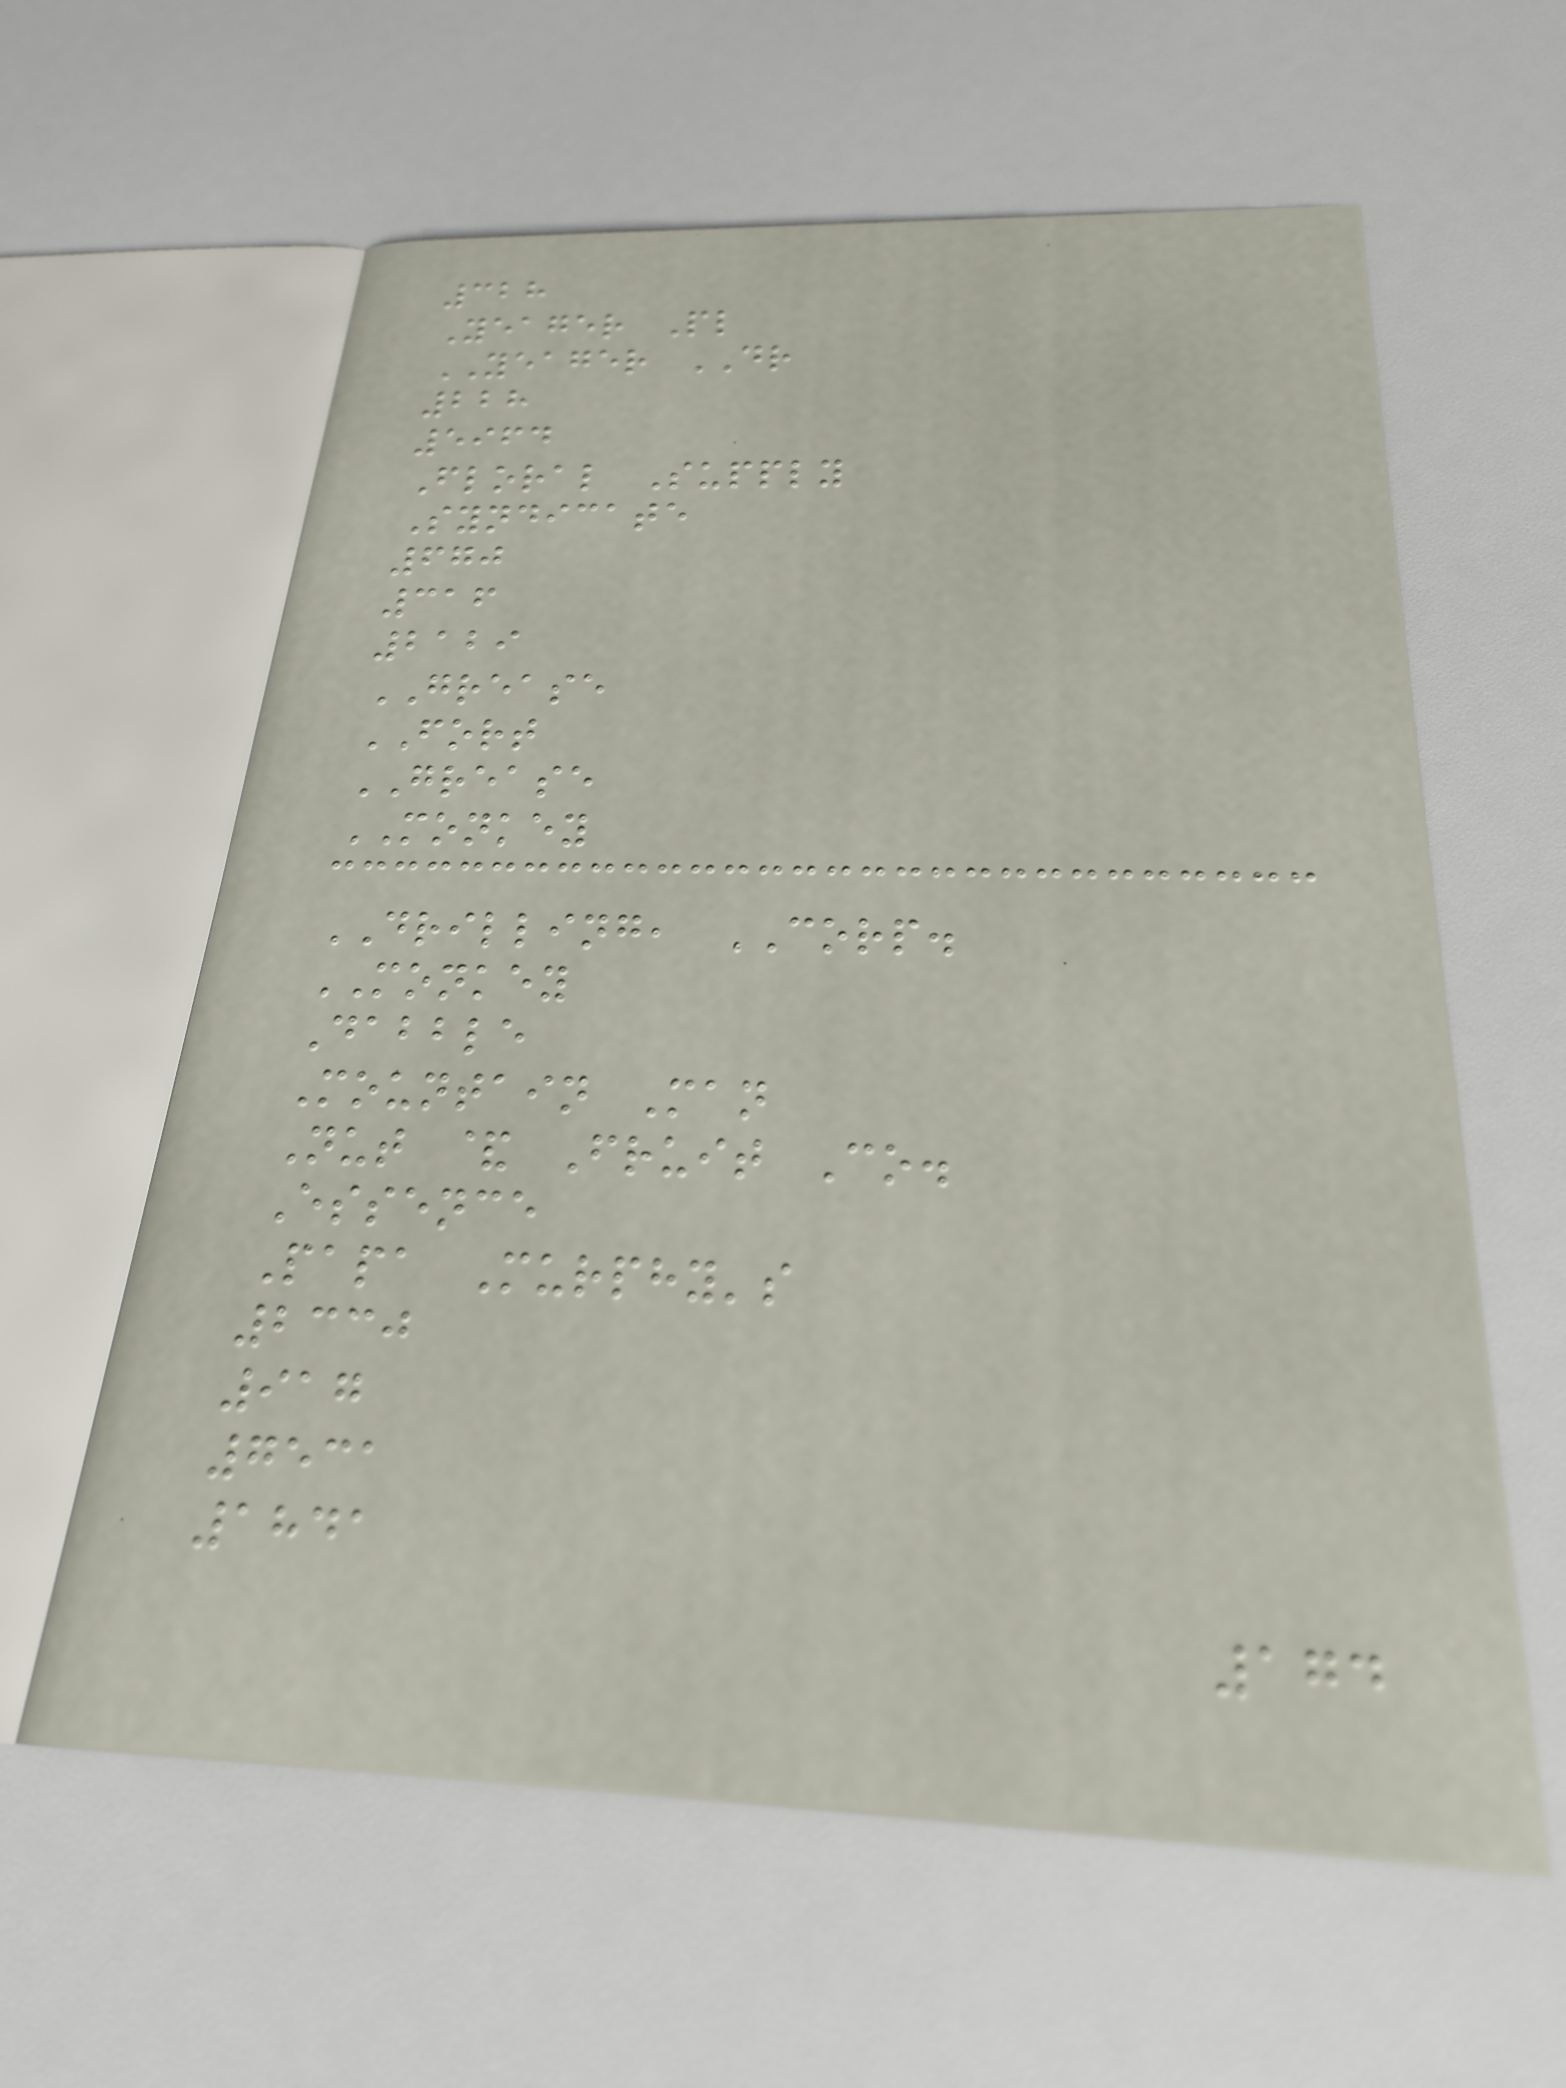328
Yeager Pl
YEAGER DR
228
5964
Floral Supply
Syndicate
670
316
2129
GREASE
FORT
GREASE
MONKEY
DRILLING, CORP.
MONKEY
Dabble
Mountain Man
Nut & Fruit Co.
Essence
Papa Murphy's
2330
917
7531
1841
174
